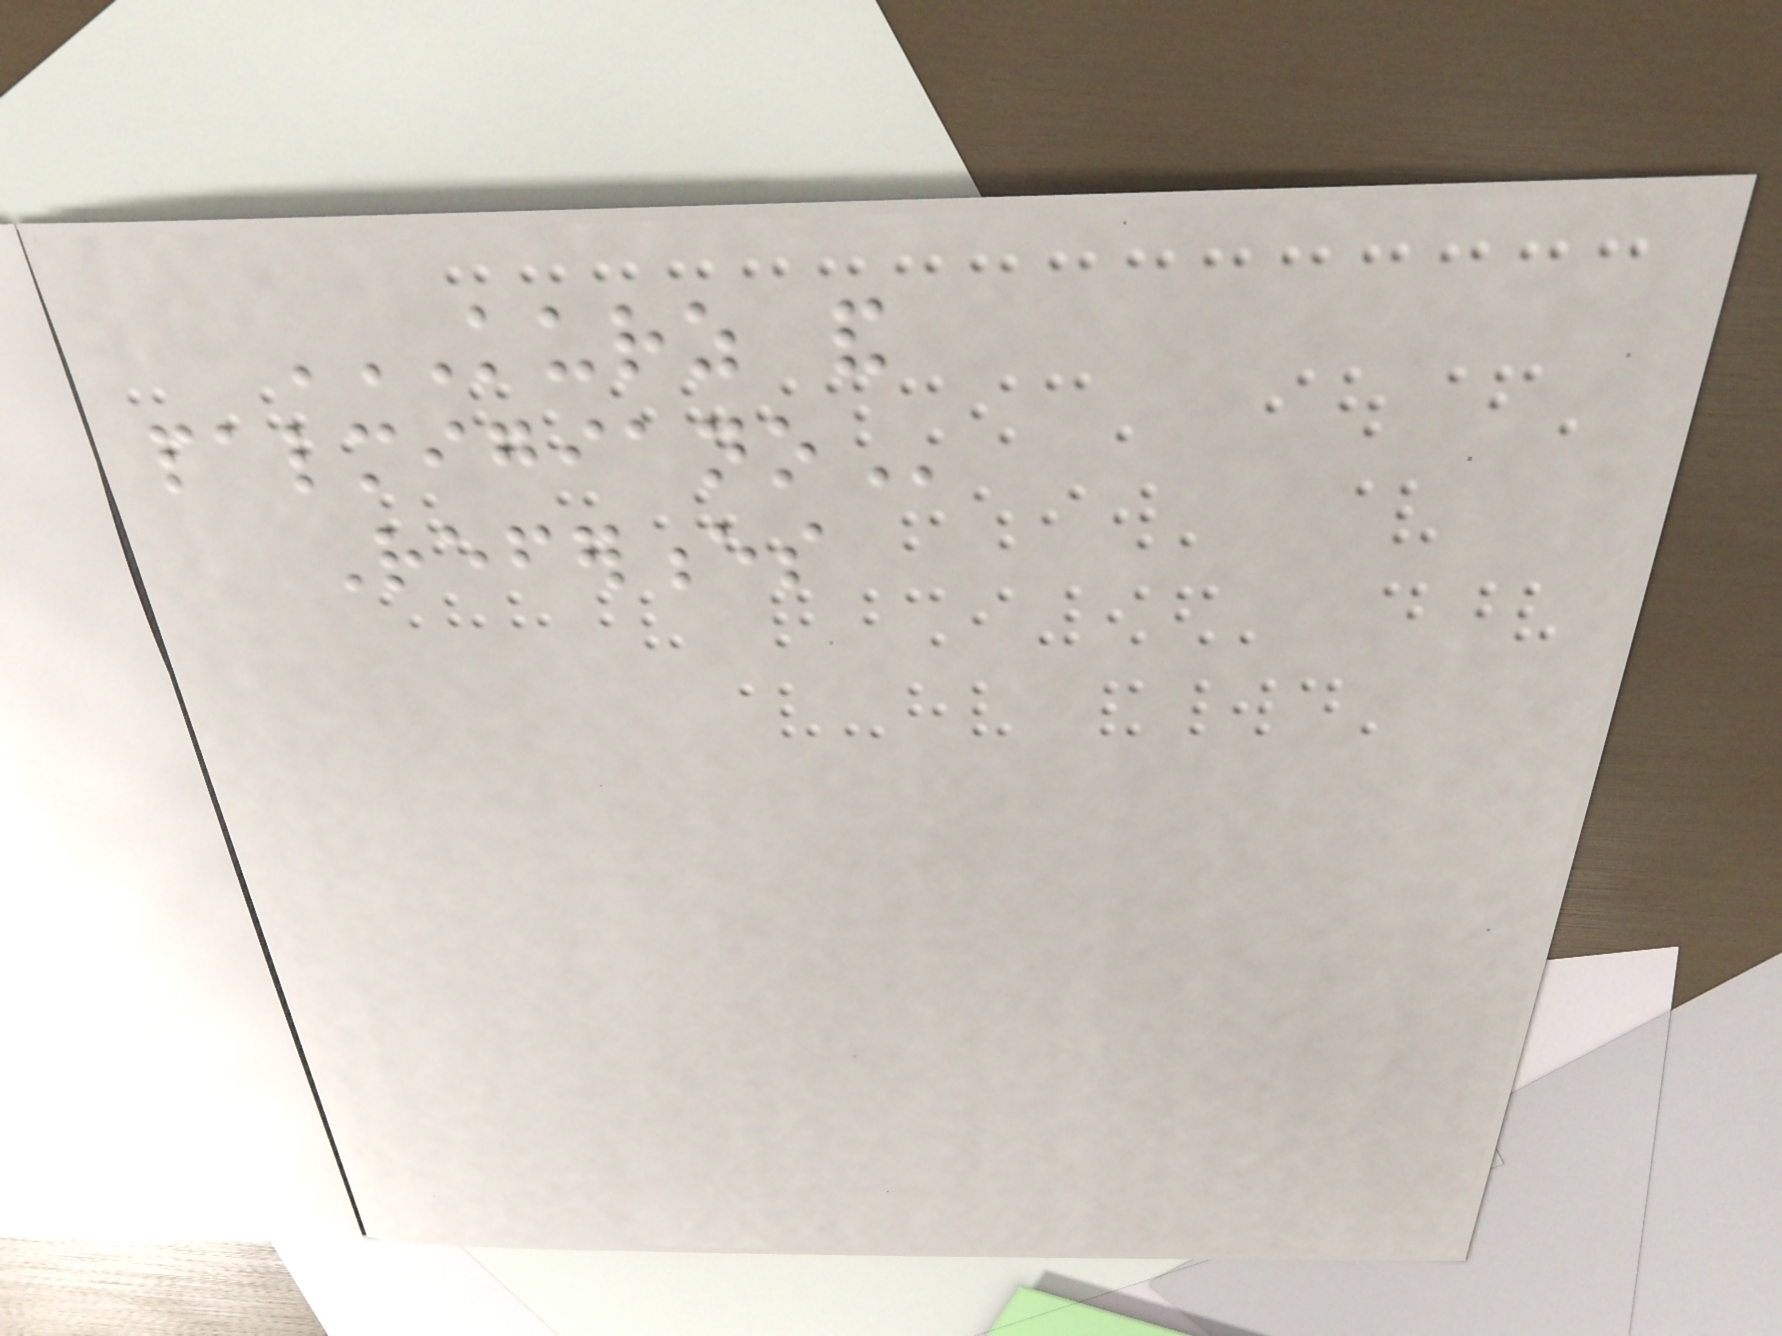KURZ AND
PALMIGIANO
References
